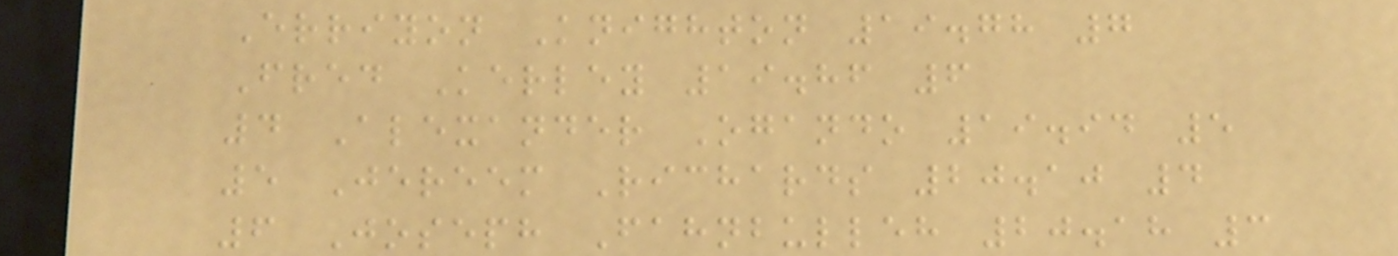Erriyon Knighton 19.78 7
Fred Kerley 19.86 6
4 Alexander Ogando 19.94 5
5 Jereem Richards 20.10 4
6 Joseph Fahnbulleh 20.18 3
